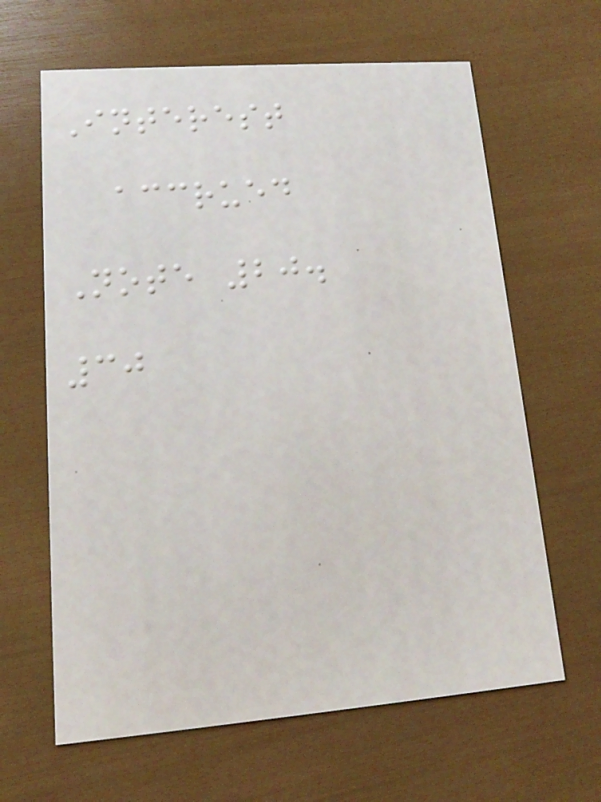Interest
accrued
Note 20.
30
